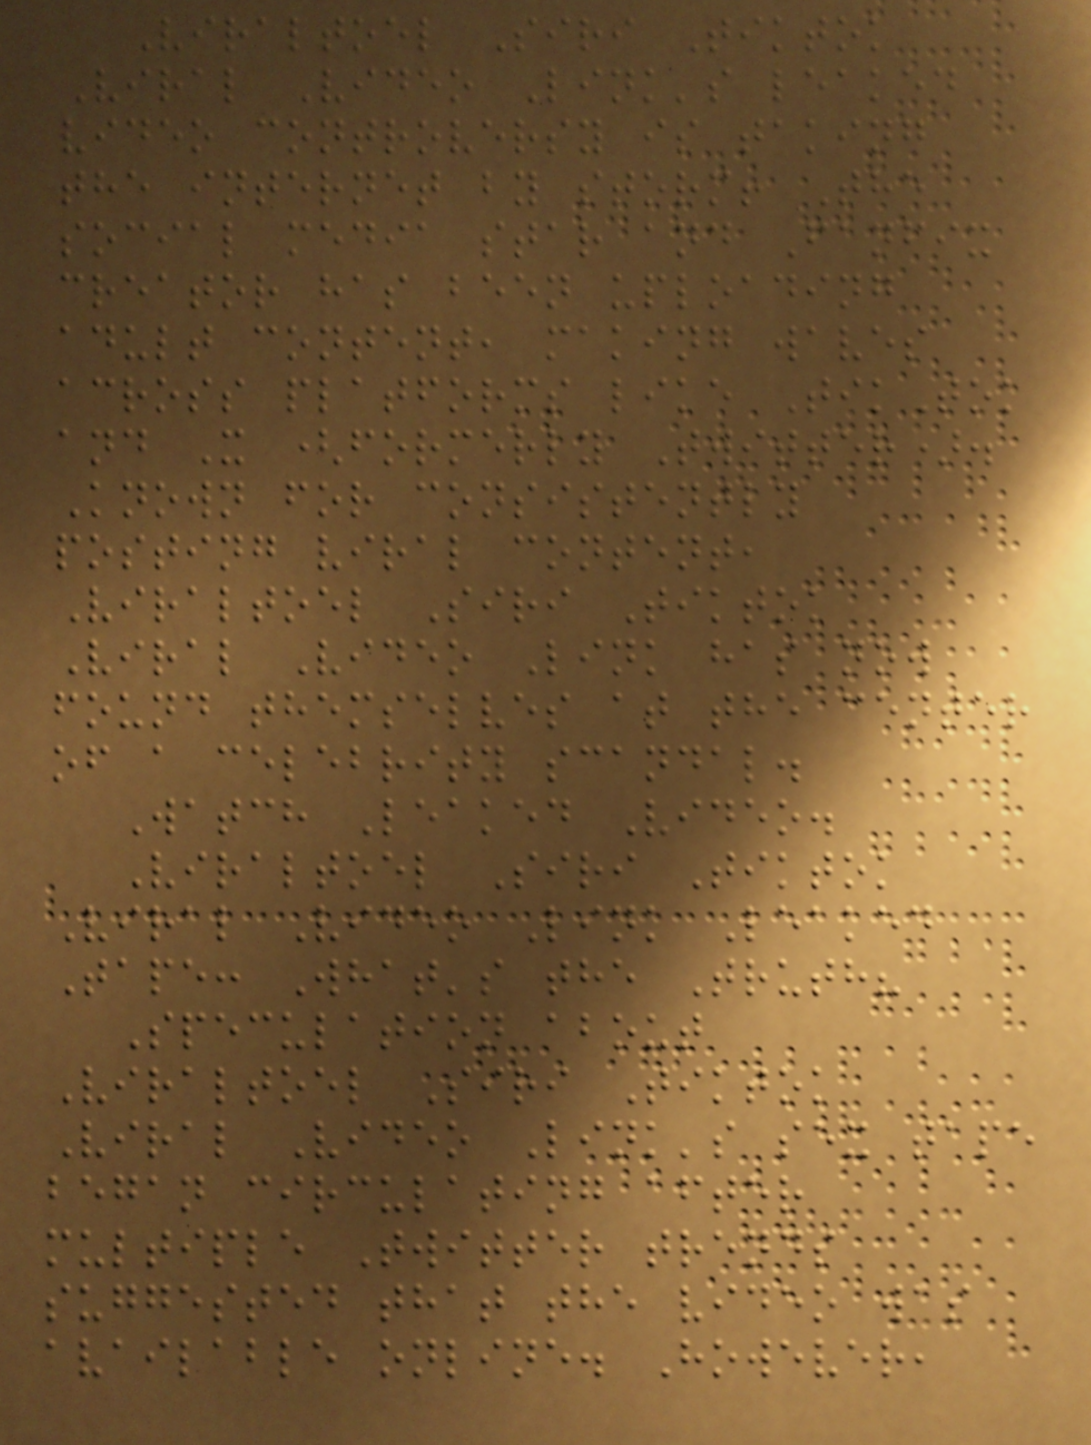Viraltoel Siri Tiktok
Viral Video Link's leaked
video controversy is taking
the internet by storm! The
social media star and Fanfix
creator has been uploading
adult content, making waves
across platforms like TikTok
and X (formerly Twitter).
Known for consistently
posting viral content,
Viraltoel Siri Tiktok
Viral Video Link has now
found themselves at the center
of a celebrity scandal.
Watch Leaked Video.
Viraltoel Siri Tiktok
Viral Video Link Leaked
Tape: What's the Truth?
Speculation about
Viraltoel Siri Tiktok
Viral Video Link's sex tape
began circulating after
multiple Twitter trends
suggested that the video was
available online. However,
